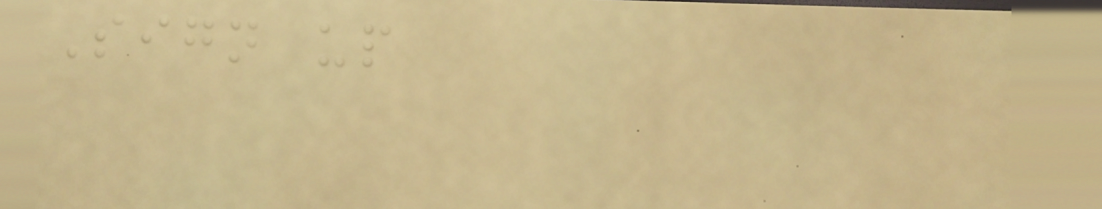Sign up
